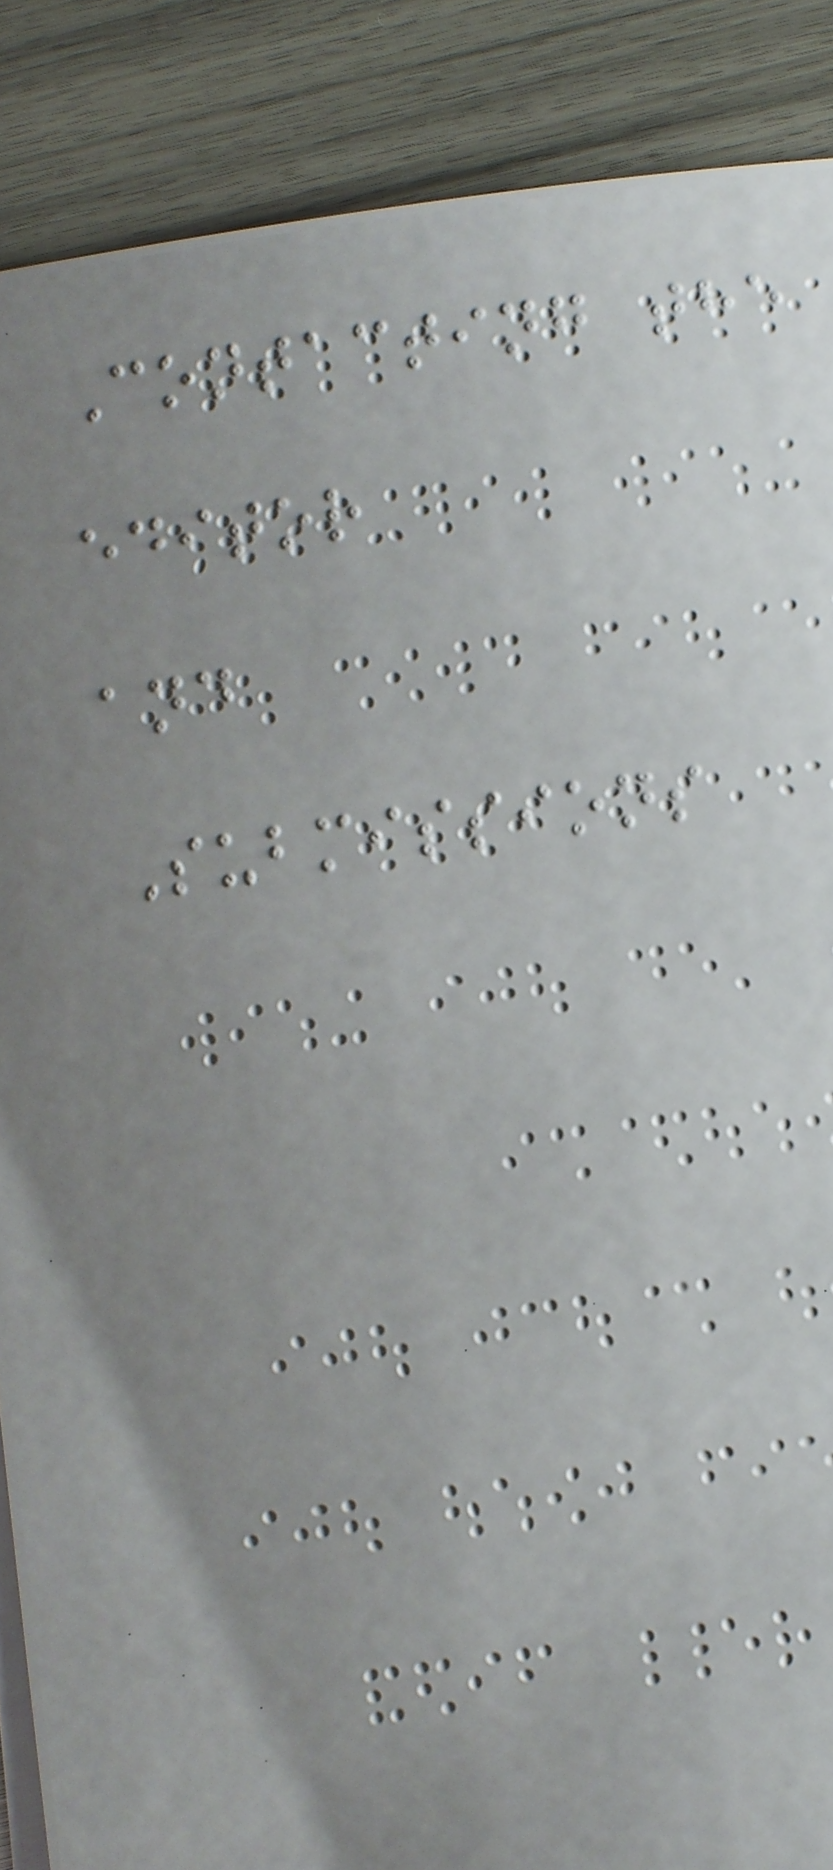Contacting the
editor
and
Submissions
